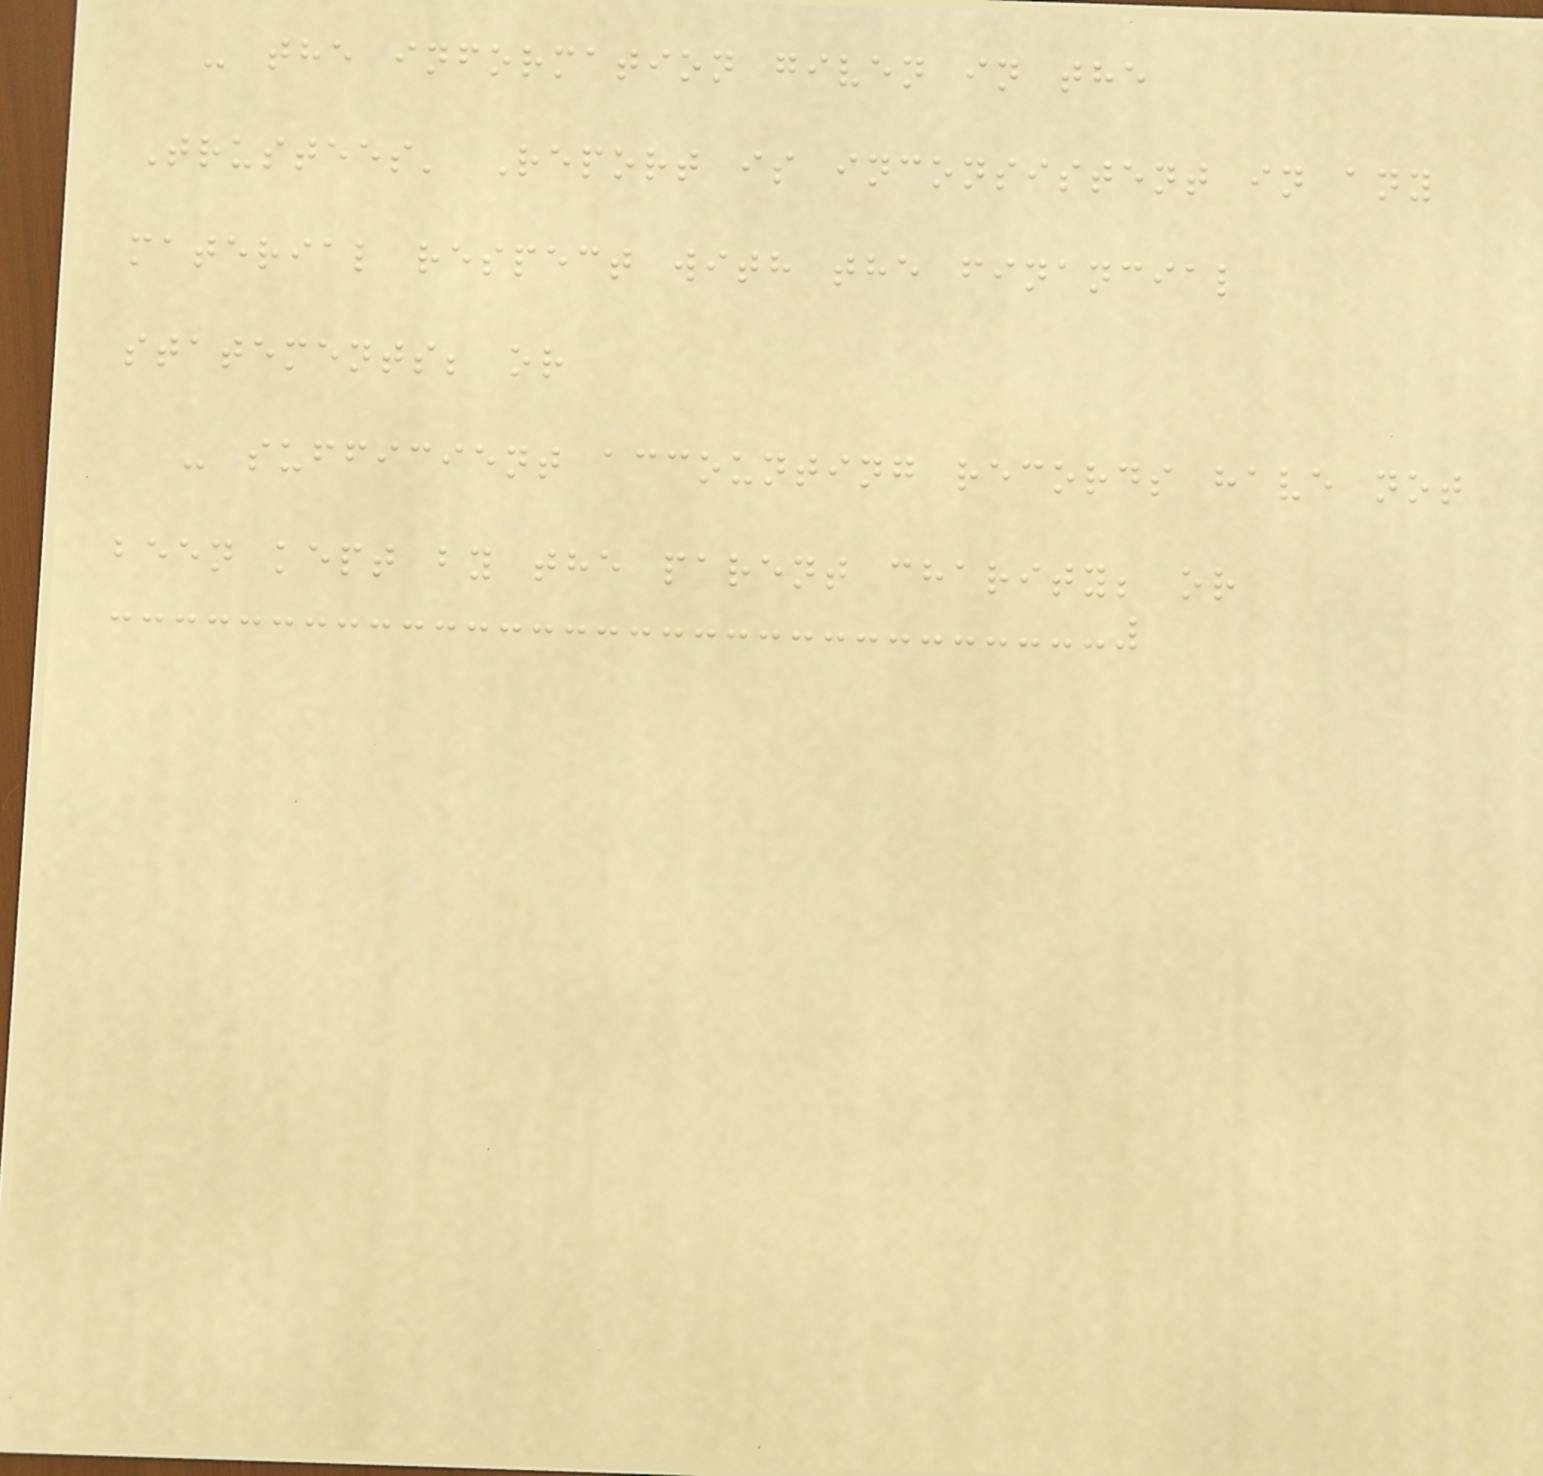- the information given in the
Trustees' Report is inconsistent in any
material respect with the financial
statements; or
- sufficient accounting records have not
been kept by the parent charity; or
